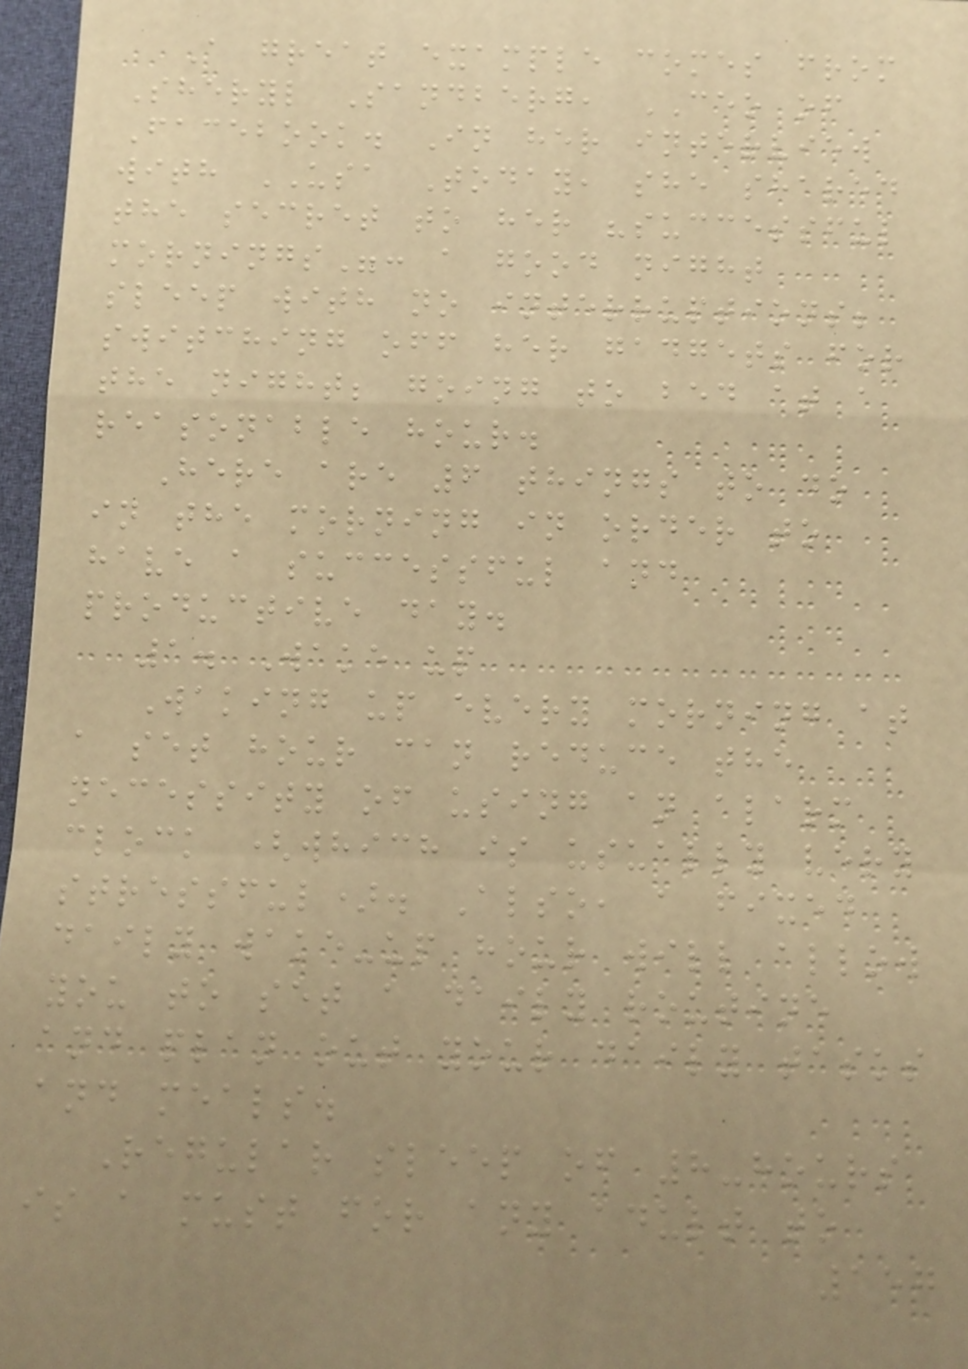A great example comes from
Sheryl Sandberg, CEO of
Facebook. In her interview
with USA Today, she shared
the secret to her "successful
mornings": a good night
sleep with no interruptions;
switching off her gadgets for
the night; going to bed at a
reasonable hour.
Here are 6 things to do
in the morning in order to
have a successful and
productive day.
1. Wake up
Waking up every morning at
a set hour can reduce the
necessity of using an alarm
clock (which is usually very
stressful). Also, a fixed
daily wake-up hour will allow
you to set a daily routine
and plan out your daily tasks
and meals.
Regular sleep of 8-hours
is a must for any adult to
157
